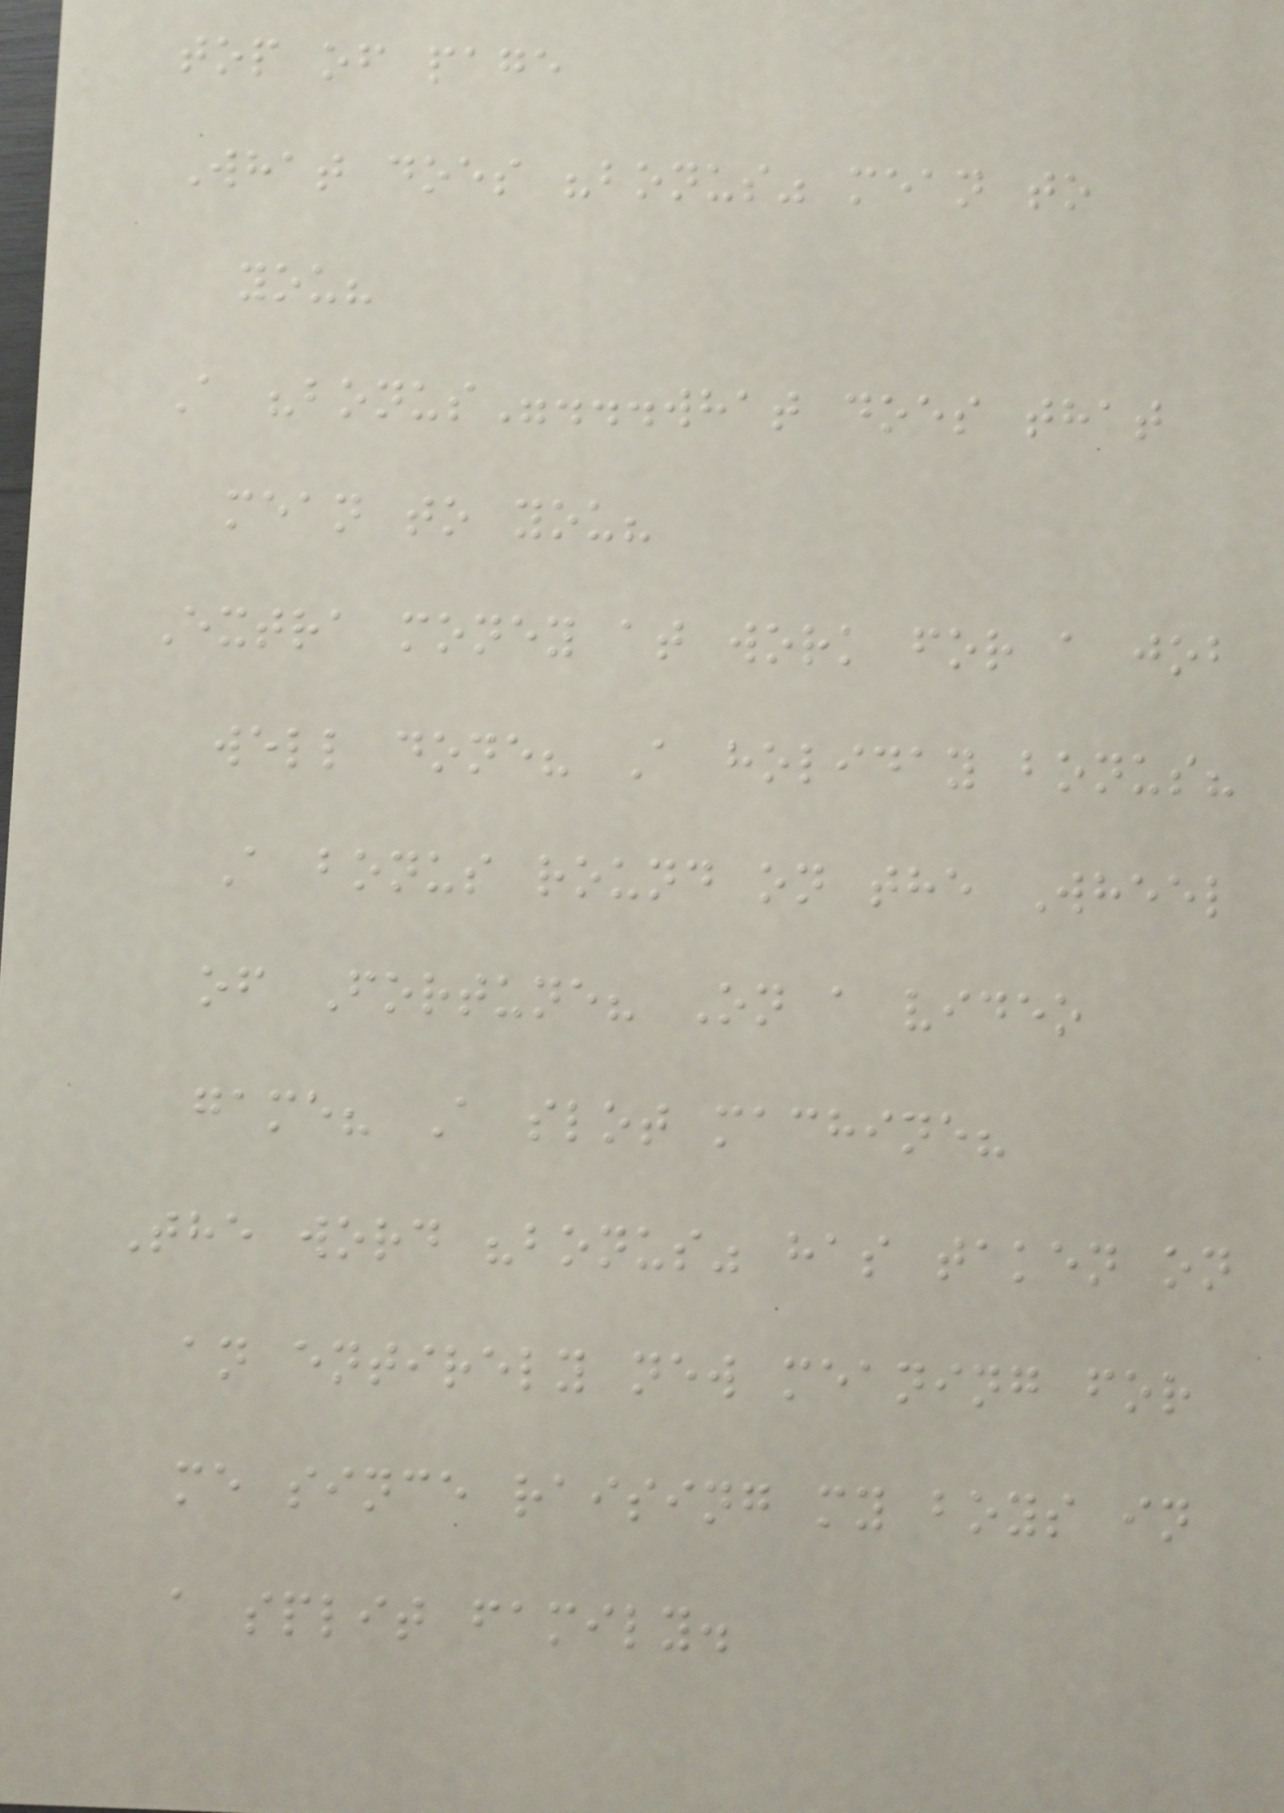top of page
What does "bonus" mean to
you?
A "bonus"...what does that
mean to you?
Extra money at work for a job
well done? A holiday bonus?
A bonus round on the Wheel
of Fortune? On a video
game? A slot machine?
The word "bonus" has taken on
an entirely new meaning for
me since raising my boys in
a split family.
